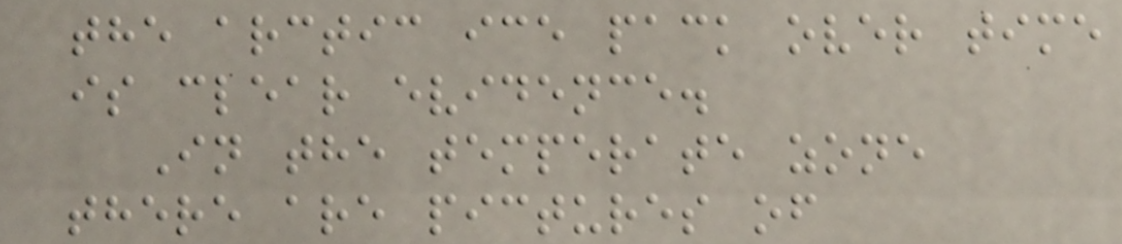the arctic ice pack over time
is clear evidence.
In the temperate zone
there are pictures of
